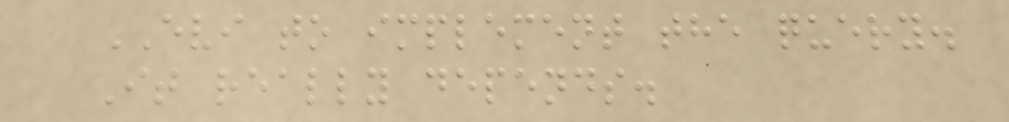EVI to implement the query.
It really depends.
